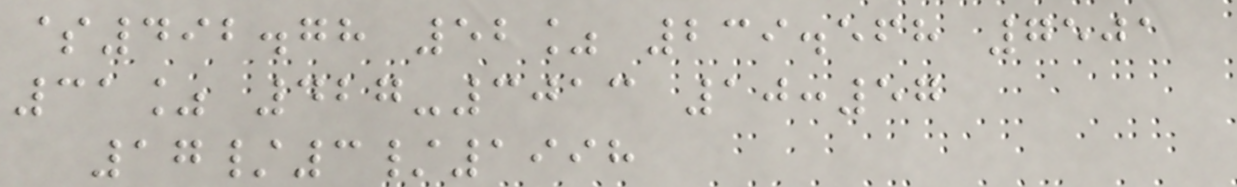$492.78 52% 239.568 7501
31% 427-3013 10:57
17/3/1998
